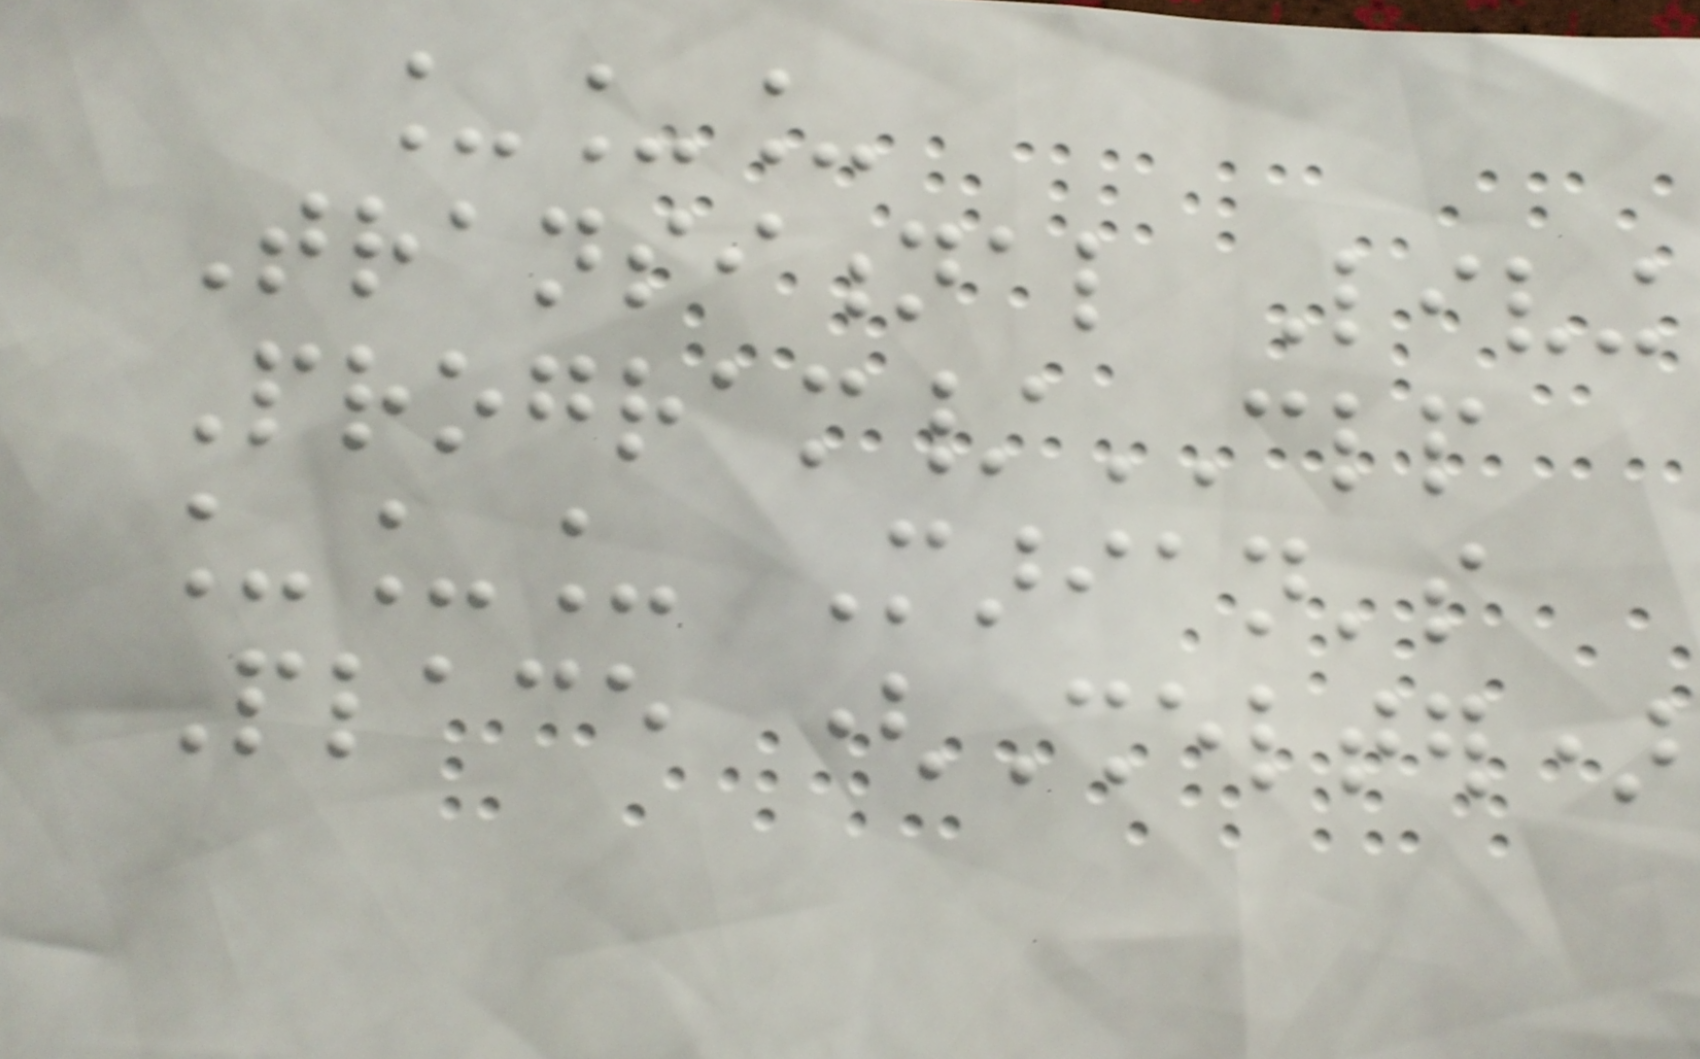___
Transitional Living
Program/CLP
___ Marian's
Place (Shelter)
